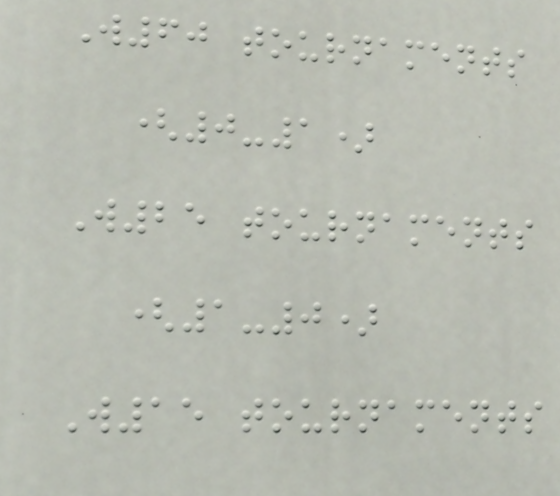W60 tournaments
(0-1)
W25 tournaments
(1-0)
W15 tournaments
